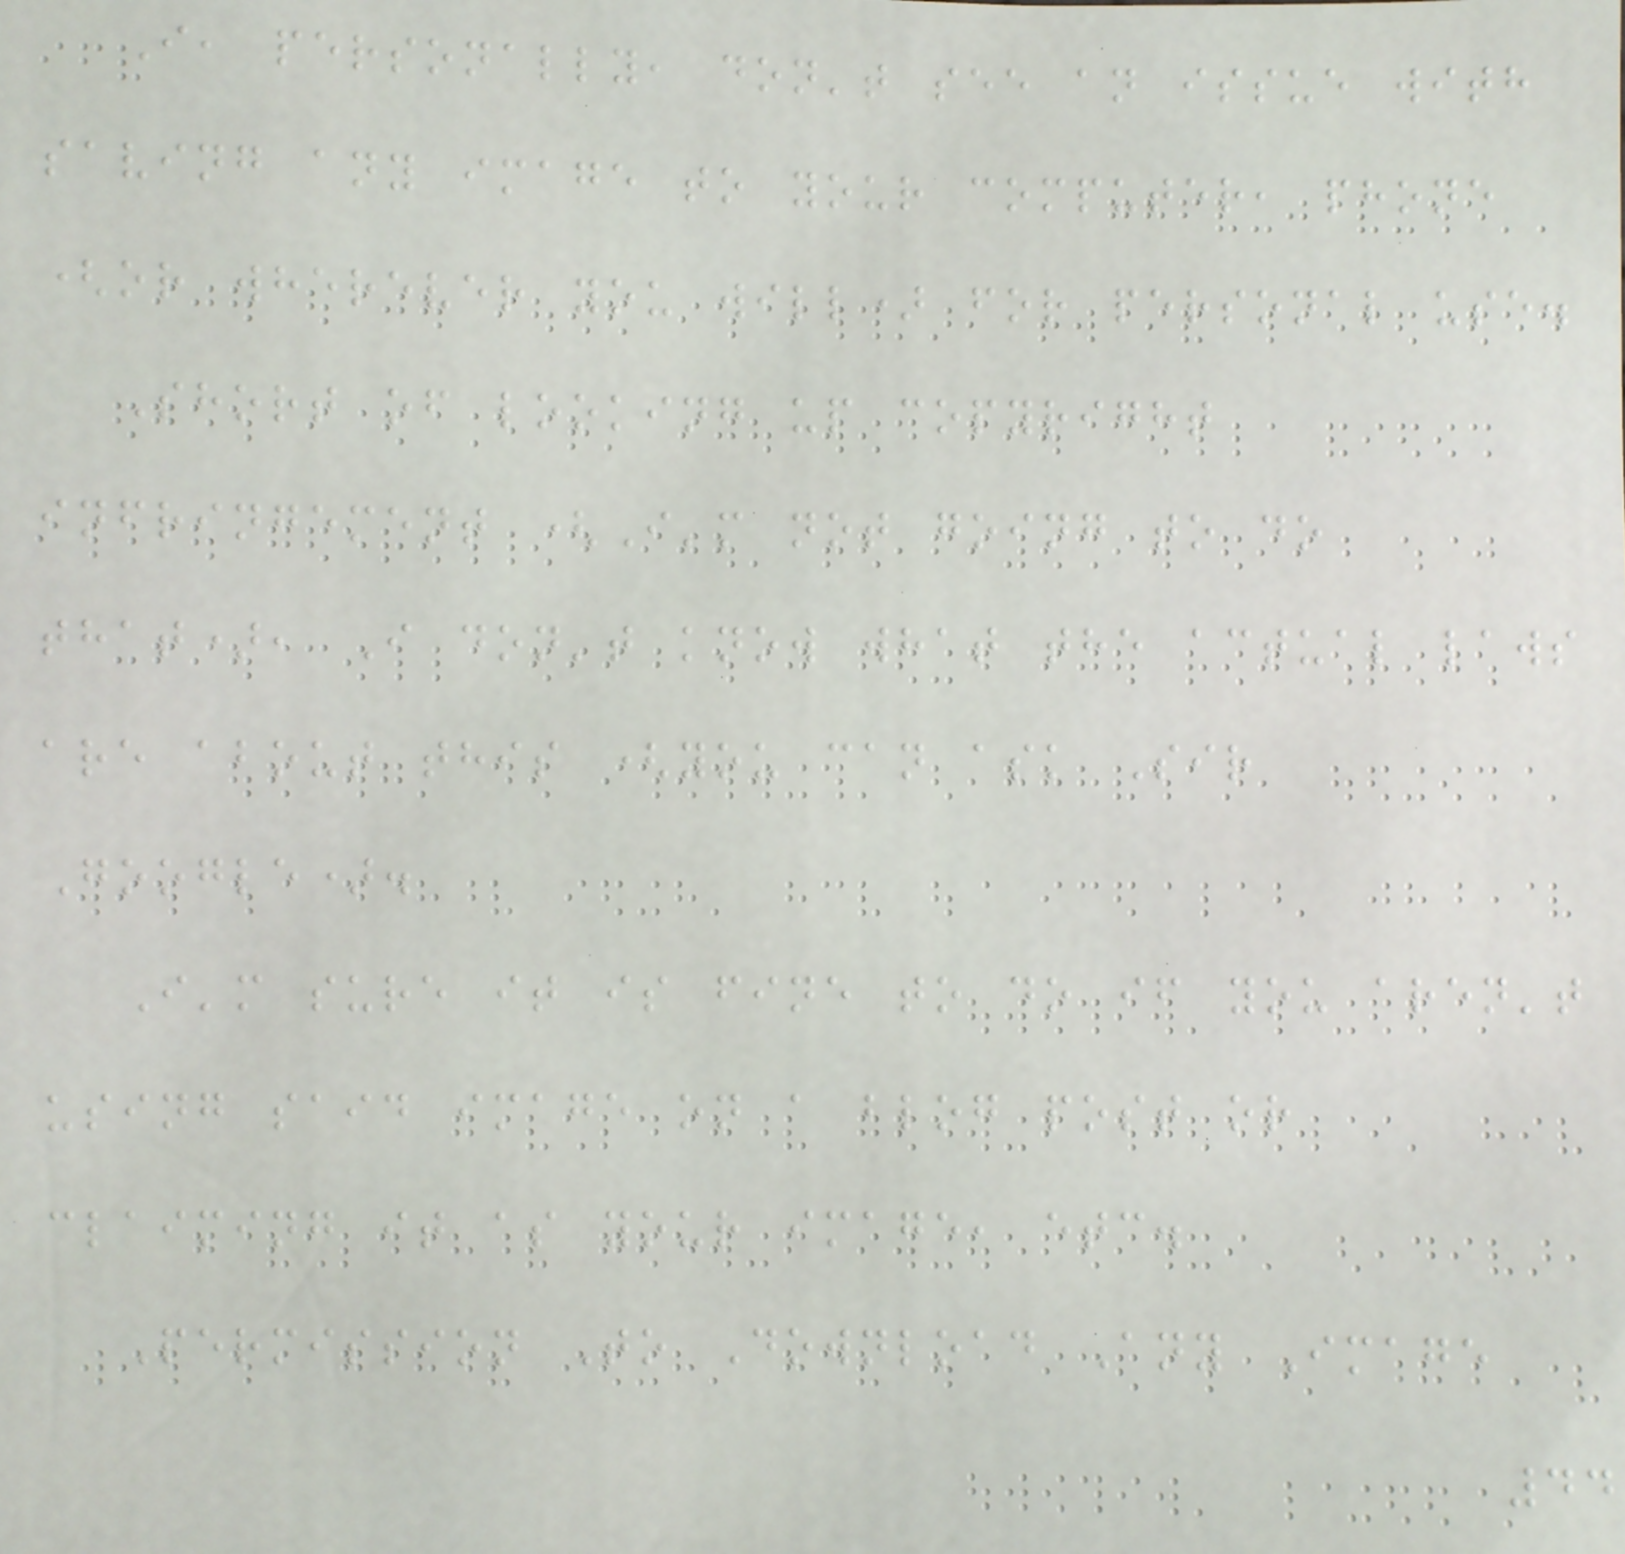I, personally, don't see an issue with
saving any image to your computer, phone
(or wherever you will) for personal use.
Short of looking up copyright
infringement (I'm not going to do
that), I don't know what the actual laws
are about this (you can ask Sir
Google).
I'm sure it is fine to do if you aren't
using said image on a blog post or
claiming it as your image, etc.
Permission To Download Any Image
44
